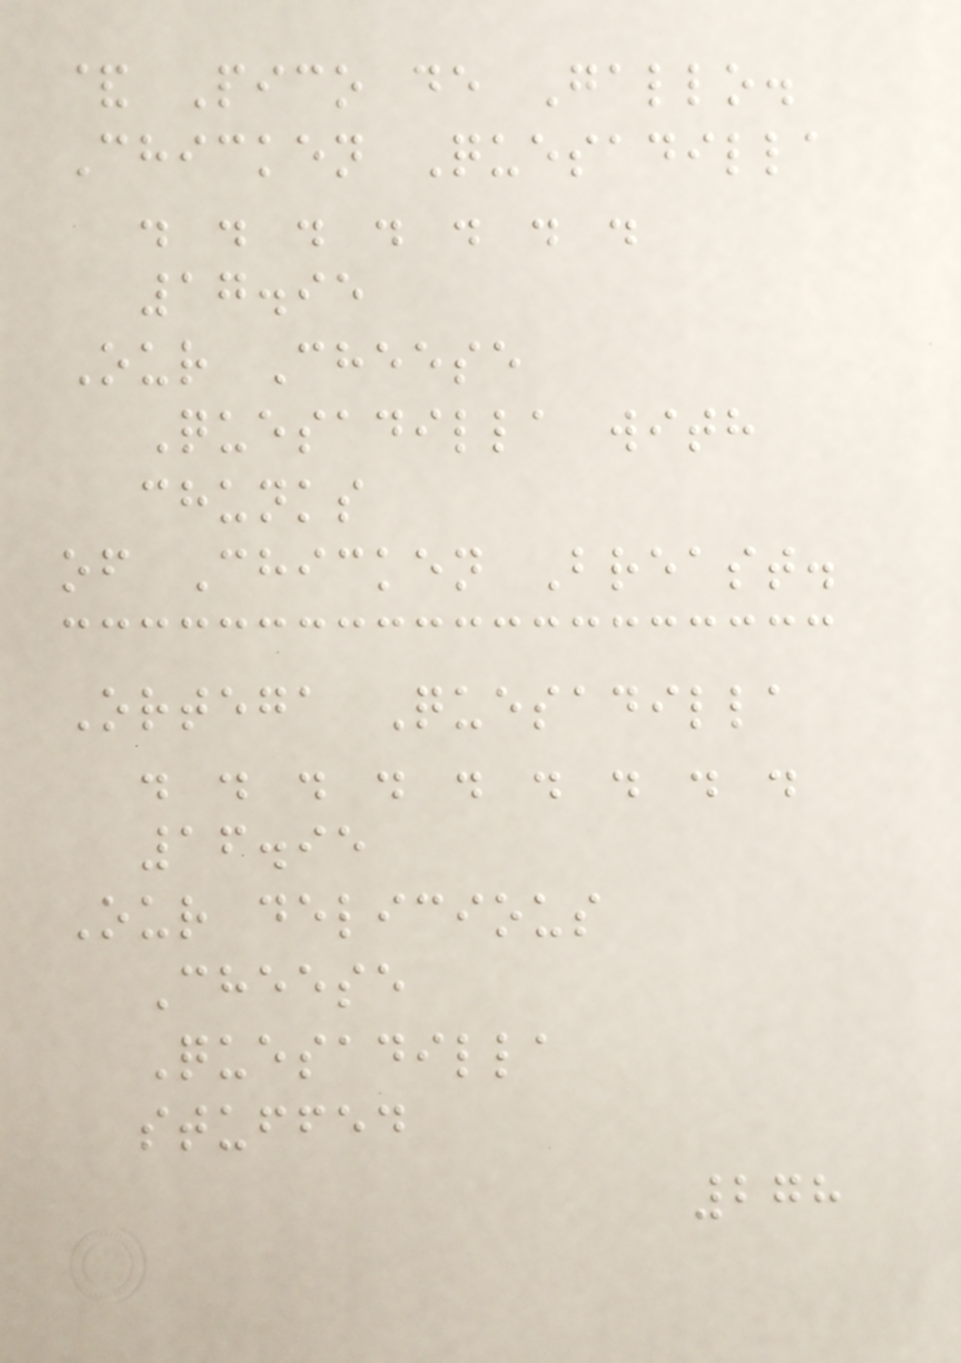& Pico de Gallo.
Chicken Quesadilla
. . . . . . .
17.95
Our Cheese
Quesadilla with
chunks
of Chicken Breast.
Ortega Quesadilla
. . . . . . . . .
16.95
Our delicious
Cheese
Quesadilla
stuffed
278
